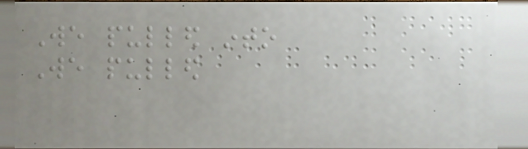We pulled into
We pulled
